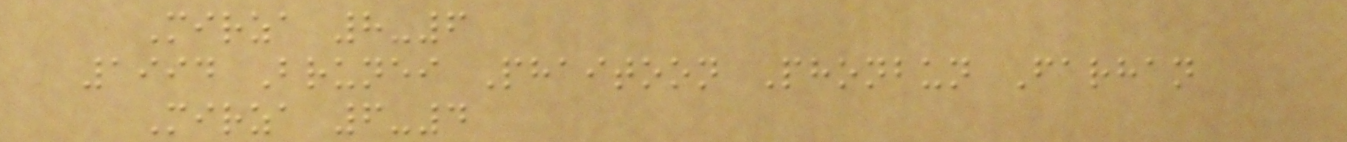Mirza 8-6
1994 Brunei Phaitoon Phonbun Farhan
Mirza 6-4
